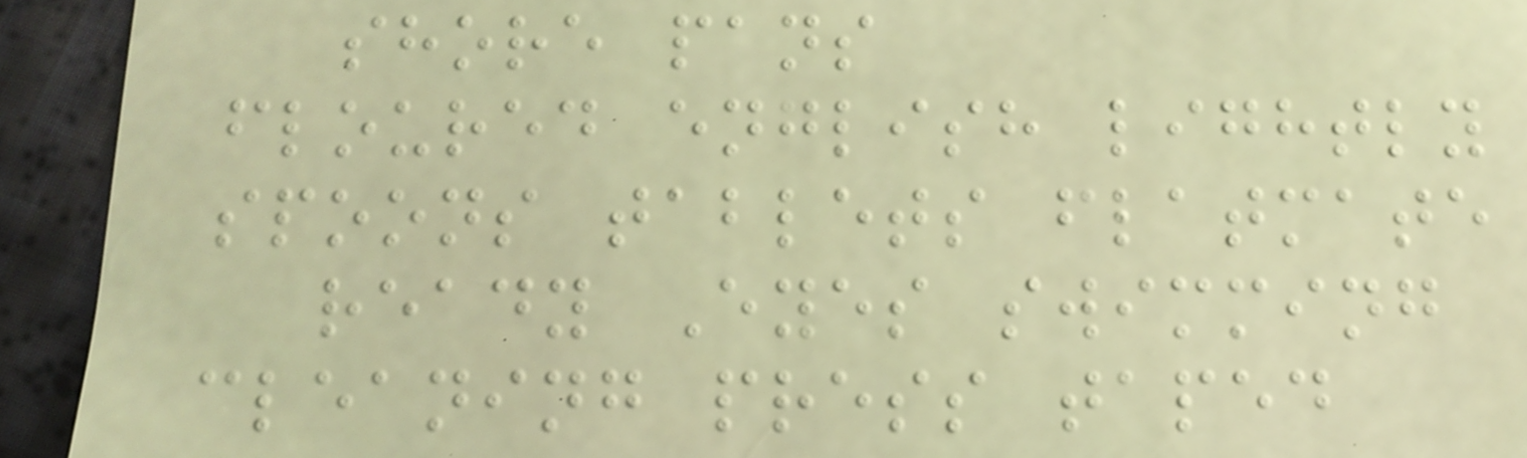shore pans
floured english lightly
spoons tablets flatmate
ready Eyes swimming
cleaning press taped
